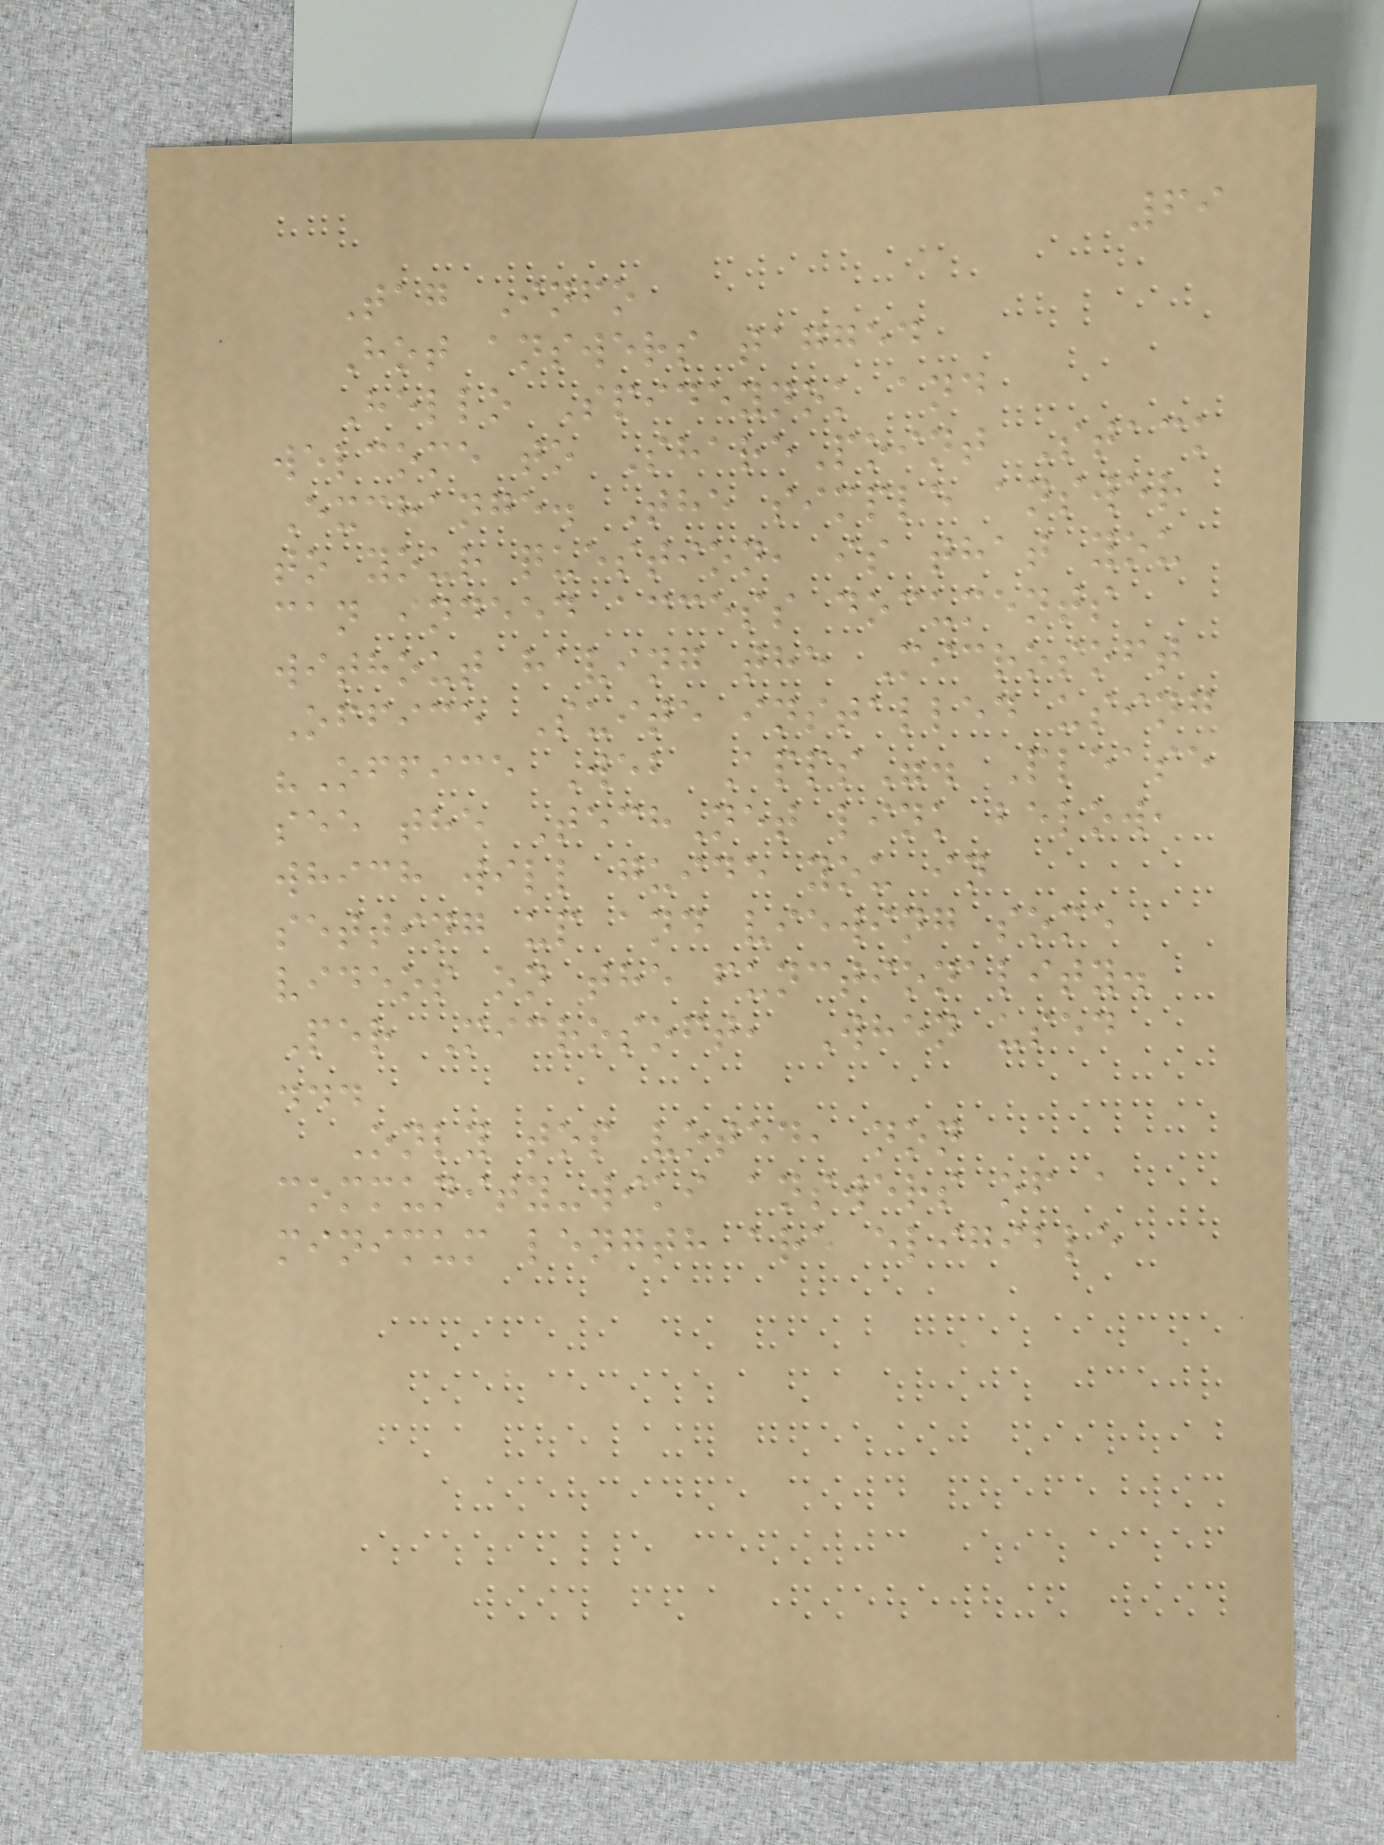69
Tag Info
Hot answers tagged
Hello Spideynok and
welcome to SharePoint Stack
Exchange. The simple answer
to your question, is that you
can indeed access documents
without having the Microsoft
Office Suite installed using
"Office Web Apps". Please
see the TechNet link below,
which will guide you in
setting up and viewing some
videos on the functionality.
Per Microsoft, When used
...
Only top voted, non
community-wiki answers of a
minimum length are eligible
